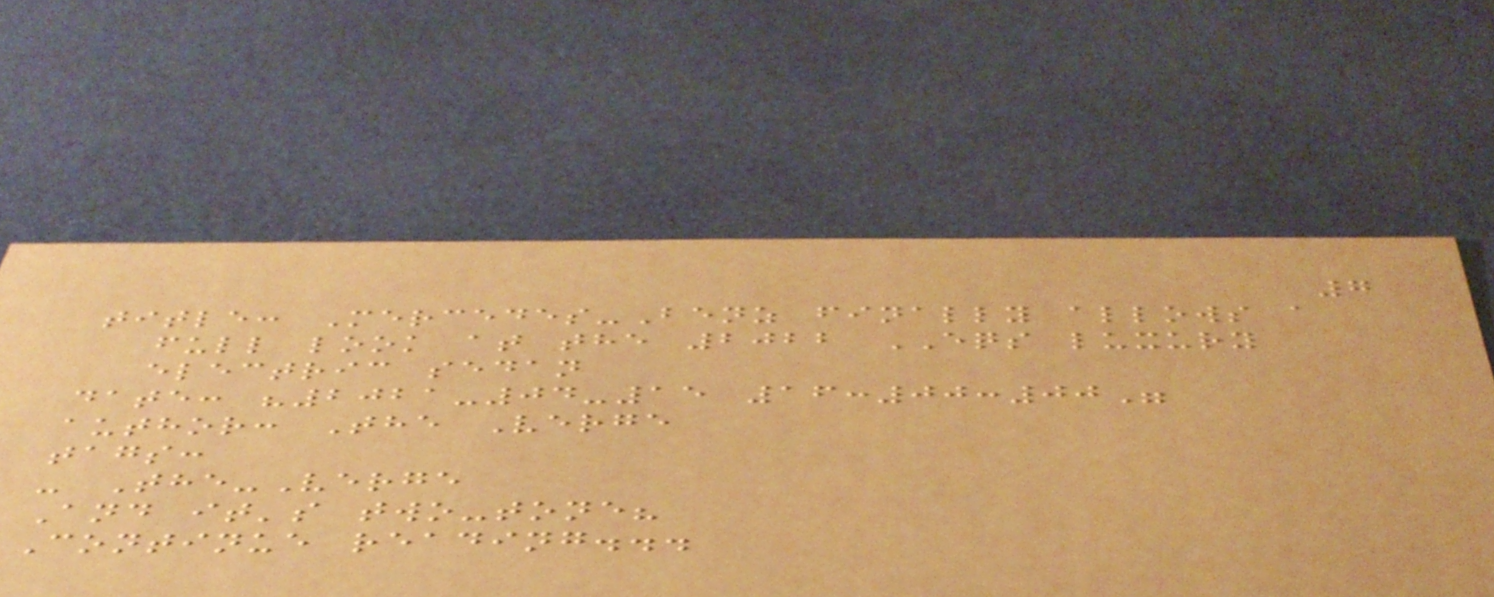7
title: Mercedes-Benz finally allows a
full look at the 2022 EQS luxury
electric sedan
date: "2021-04-15 16:00:00"
author: The Verge
tags:
- The-Verge
And it's two-tone?
Continue reading...
